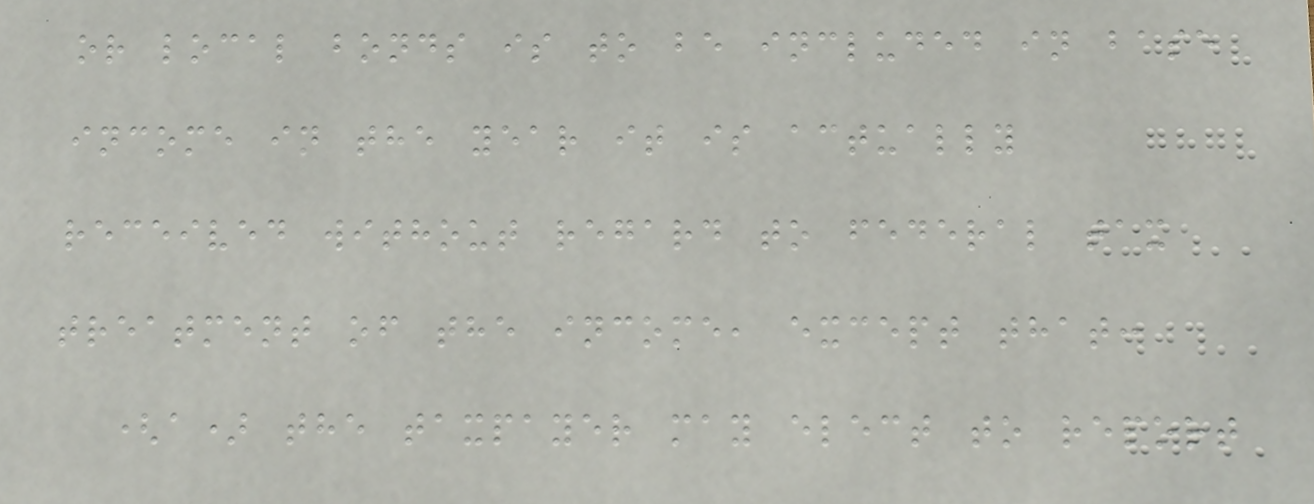or local bonds is to be included in base
income in the year it is actually
received without regard to federal tax
treatment of the income, except that:
(a) the taxpayer may elect to report
